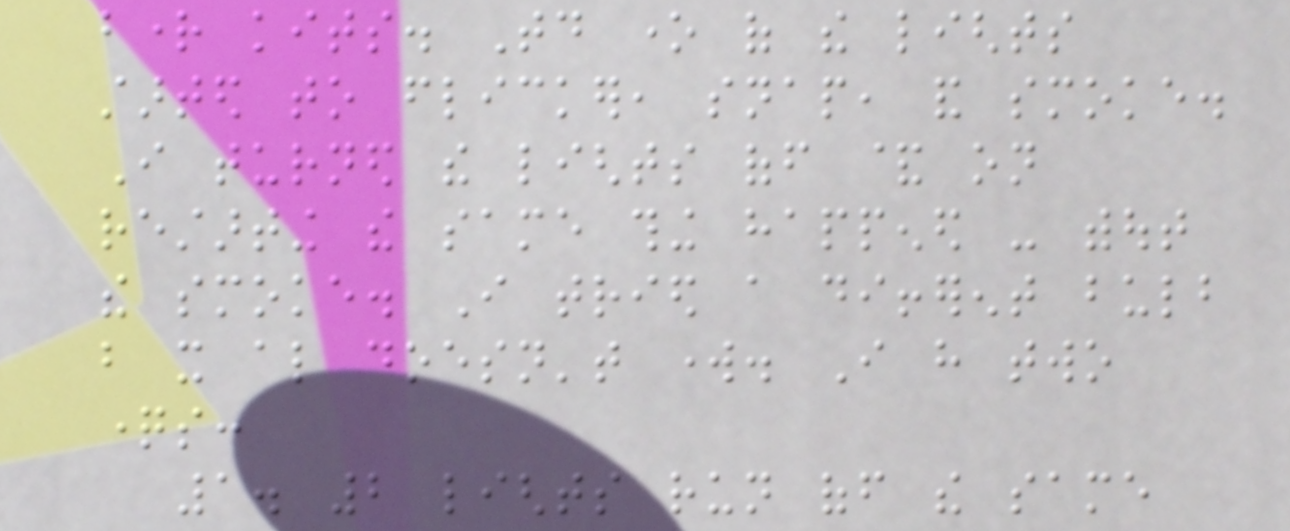bright kits. Today one of the lights
started to flicker, snap, and smoke.
I turned the lights off & on
restarting the same thing happened - without
the smoke. I tried a different bulb
but it also doesn't work. I have two
questions:
1. 2 lights run off the same
